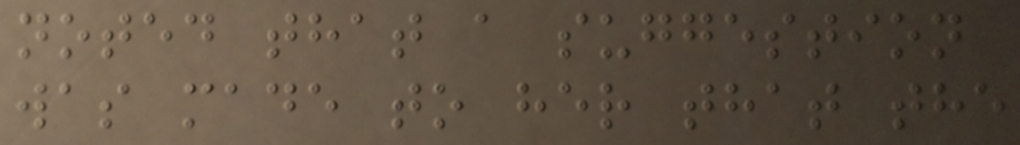noted that a suggestion
was made to her that the
